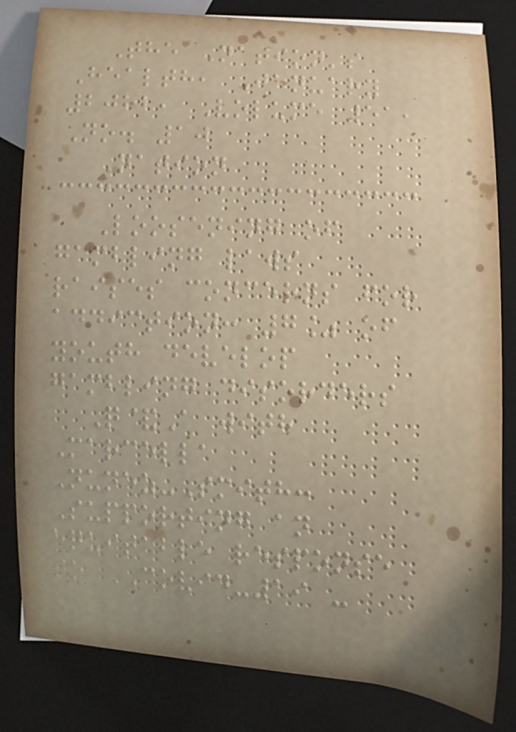The Nation's
Health, January
2022, Volume 51,
No. 10
Nation
Loosening of
gambling laws
raises concerns for
addiction: 7% of
youth develop
gambling disorders
Q&A with
Marcella
Nunez-Smith:
Supporting an
equitable response
to COVID-19 -
